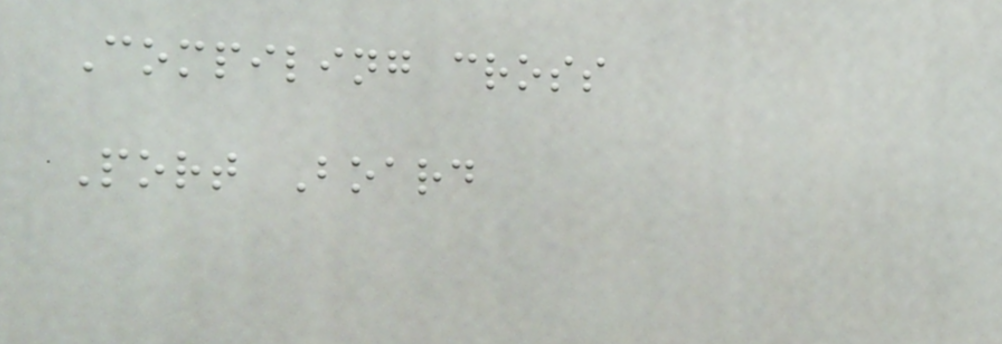Compiling cross
Port Board
